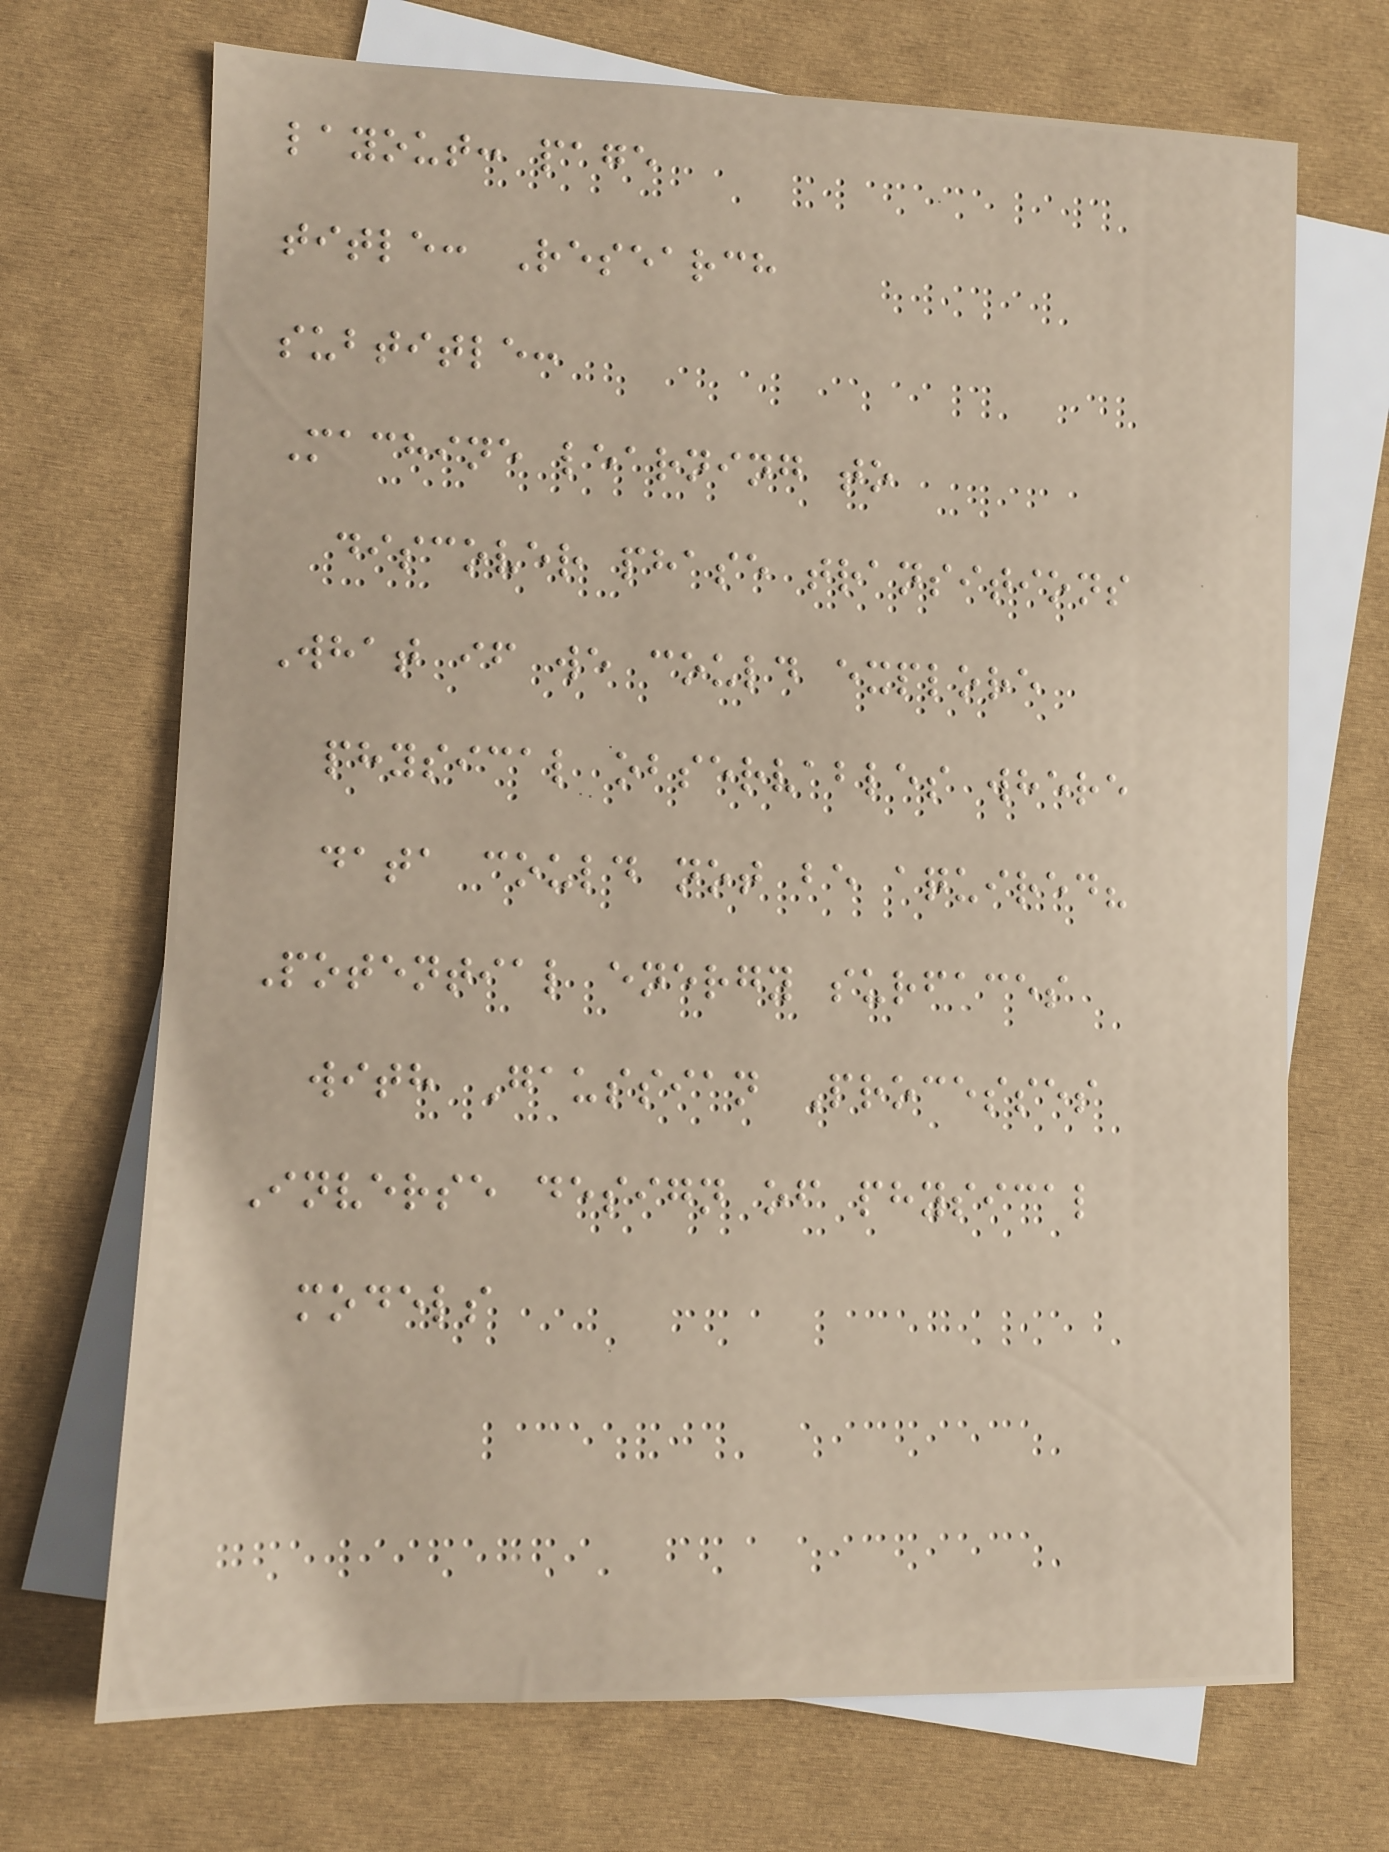layout: page
title: Research
subtitle:
Machine learning to
discover phase transitions
What if we could explore
physical observables where
data could not be aquired?
Potential energy surfaces
with Gaussian Processes
Inverse design of physical
models
